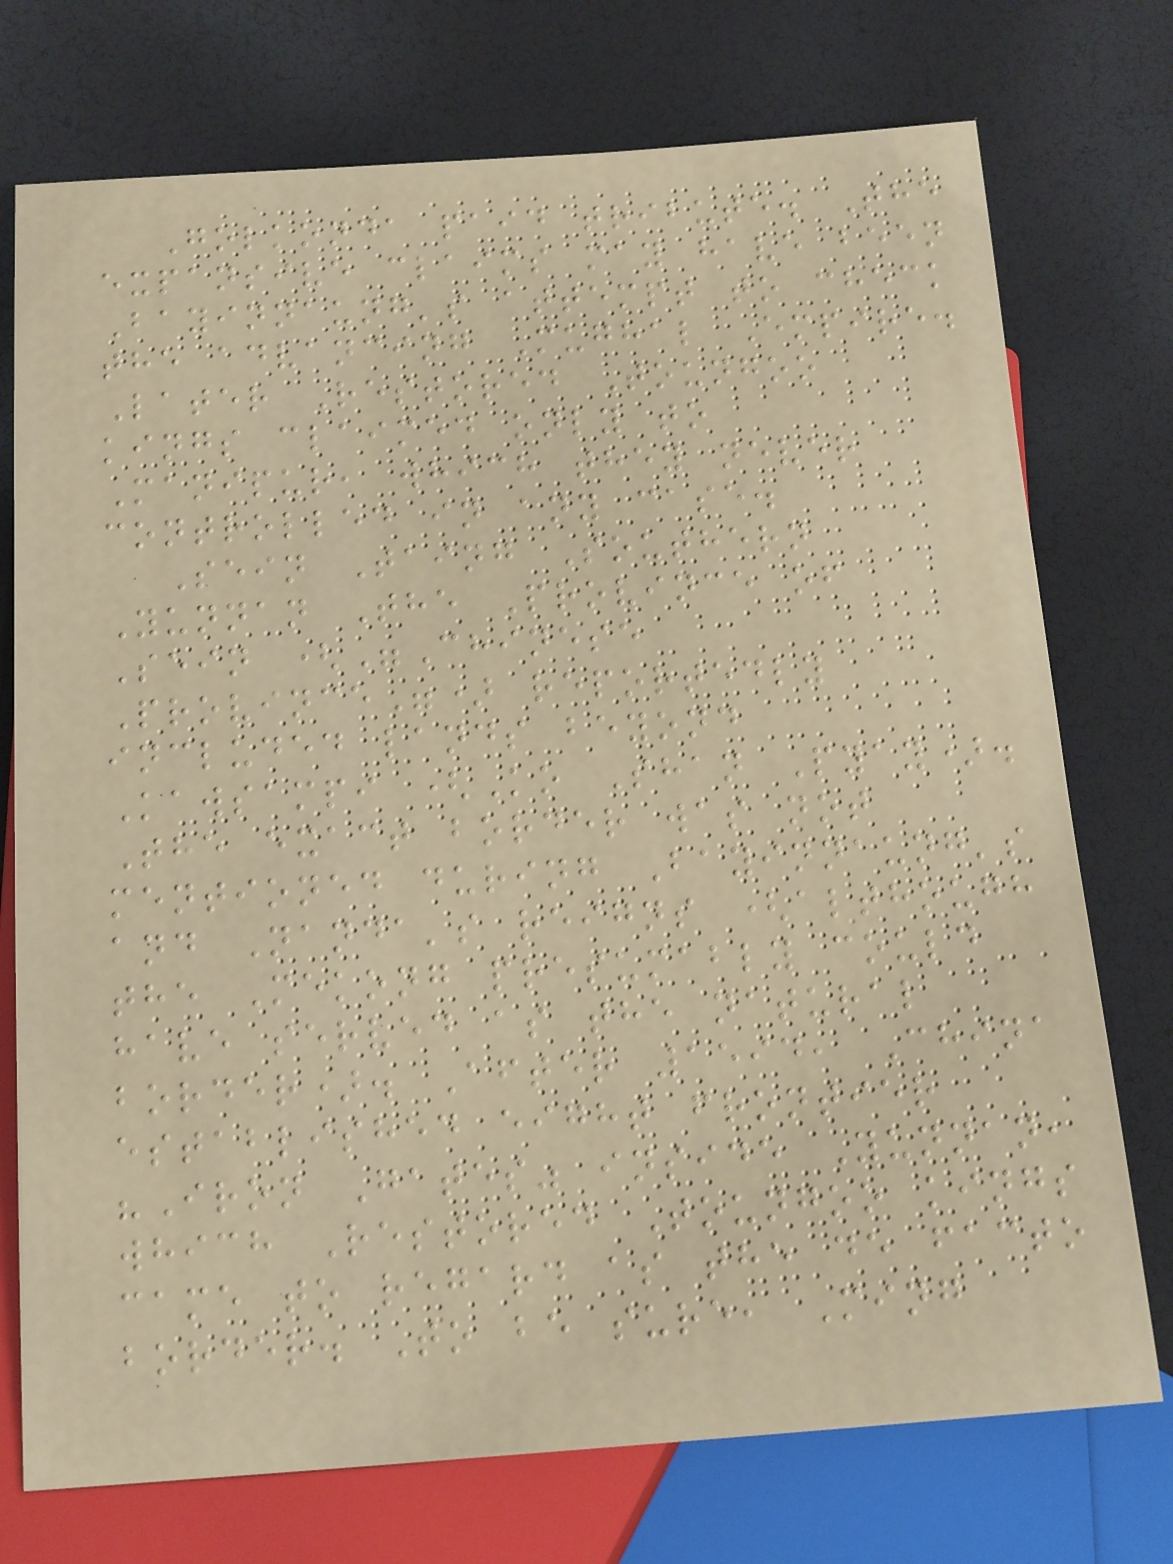Golkonda paid tribute. The
expansive claims may have been
Bayinnaung's attempt to check
the advancing Mughal Empire.
Later Restored Toungoo
kings claimed only to
Manipur, which they never
controlled in any case.
Sein Taing Southern
Yunnan The Province of
Sein ("Chinese
Province") reportedly
included lands beyond
Kawsampi (Ko Shan Pyay).
The exact border was not
mentioned during Bayinnaung's
and Nanda's reigns (although
the Mekong presumably could
have served as the natural
border). After 1594, China
established eight frontier
"Iron Gates" inside Yunnan,
which Restored Toungoo kings
came to regard as the de facto
border. To be sure, Ming
